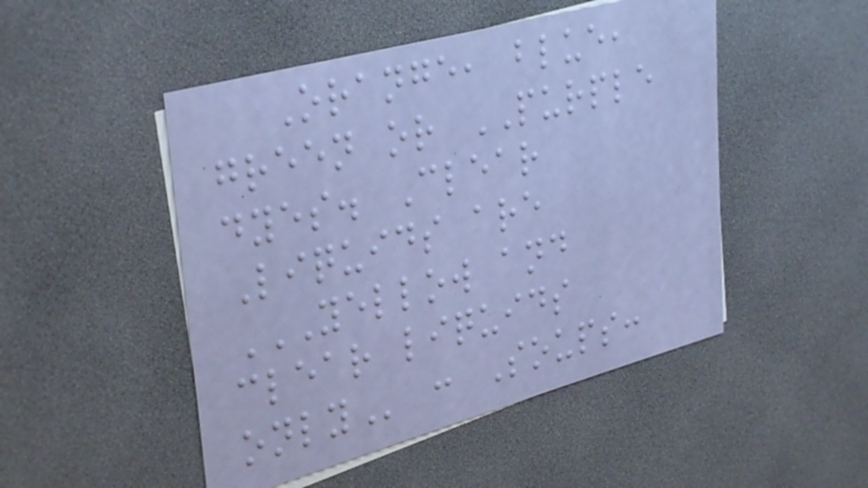Orange, blue,
green or PURPLE
dyes. Clear
Liquids are
YELLOW AND
CLEAR LIQUIDS
ONLY : Soups:
